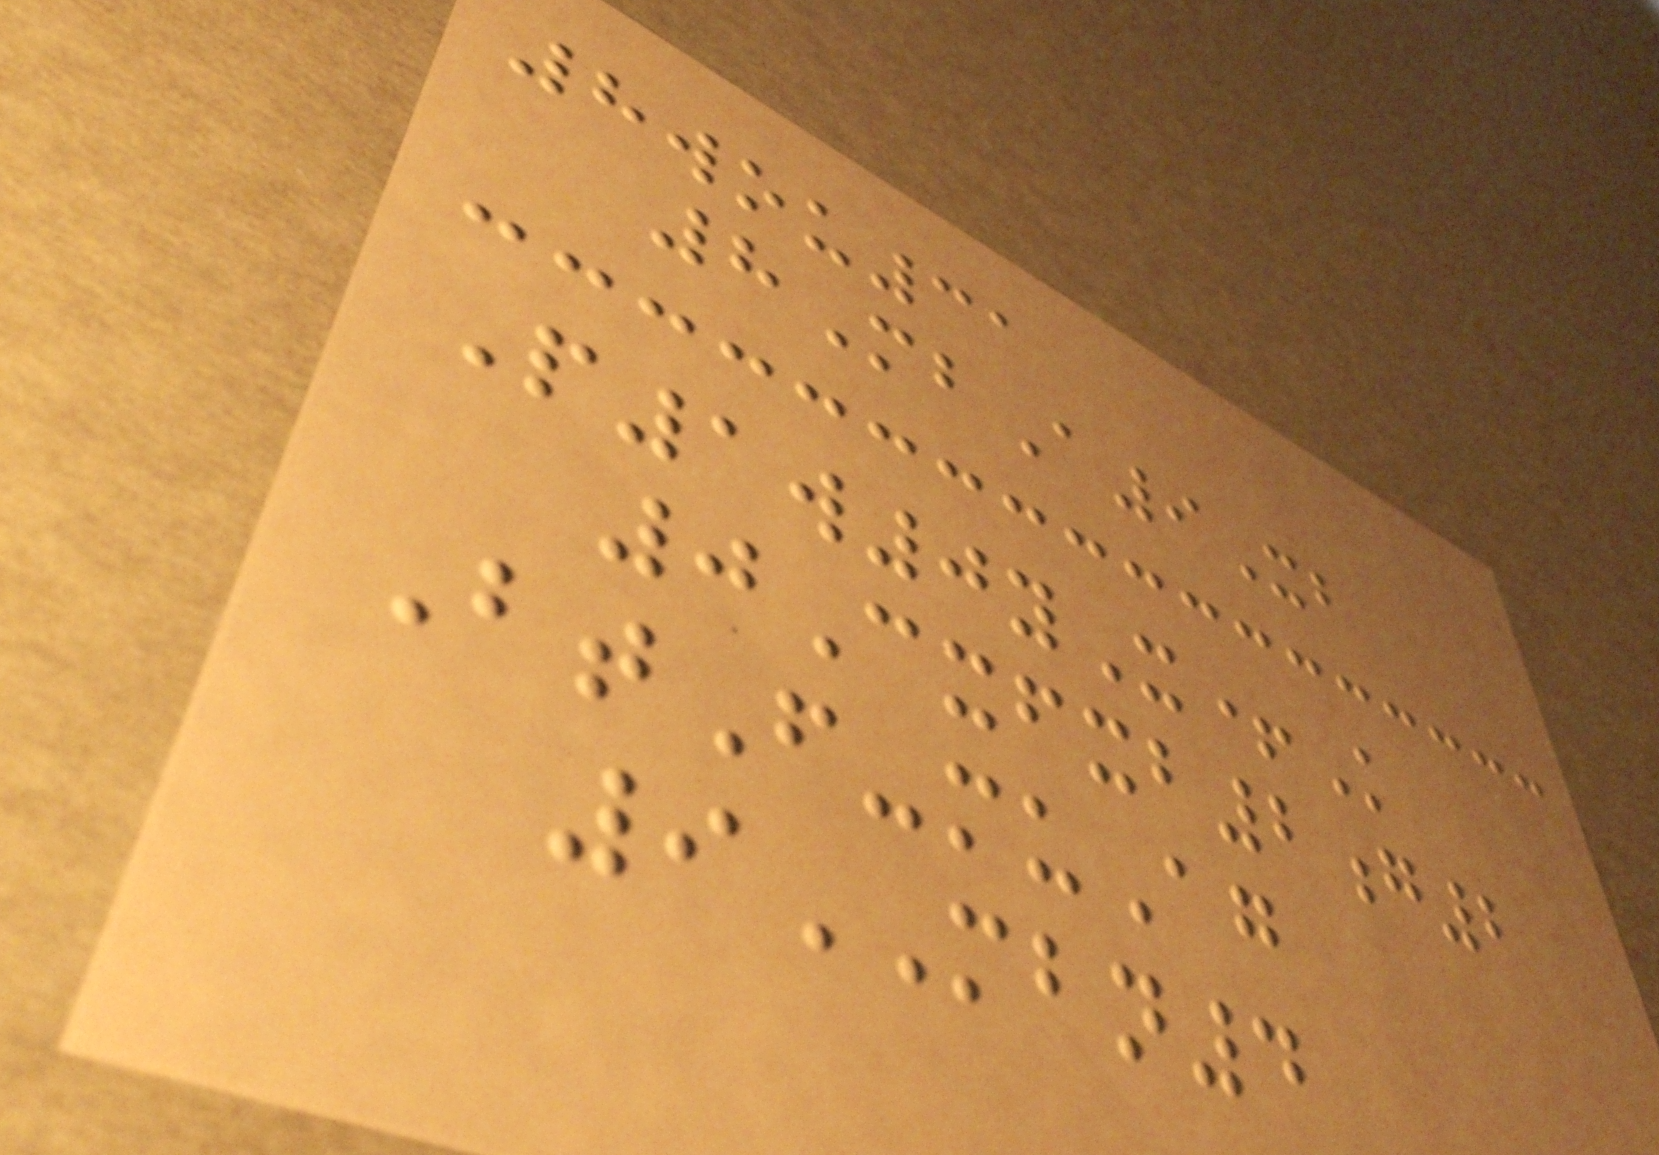8wou31
8MbA9Xb
P1w0yX+K
0Cxfxb2g2
BtF-muAg
9MBN4
